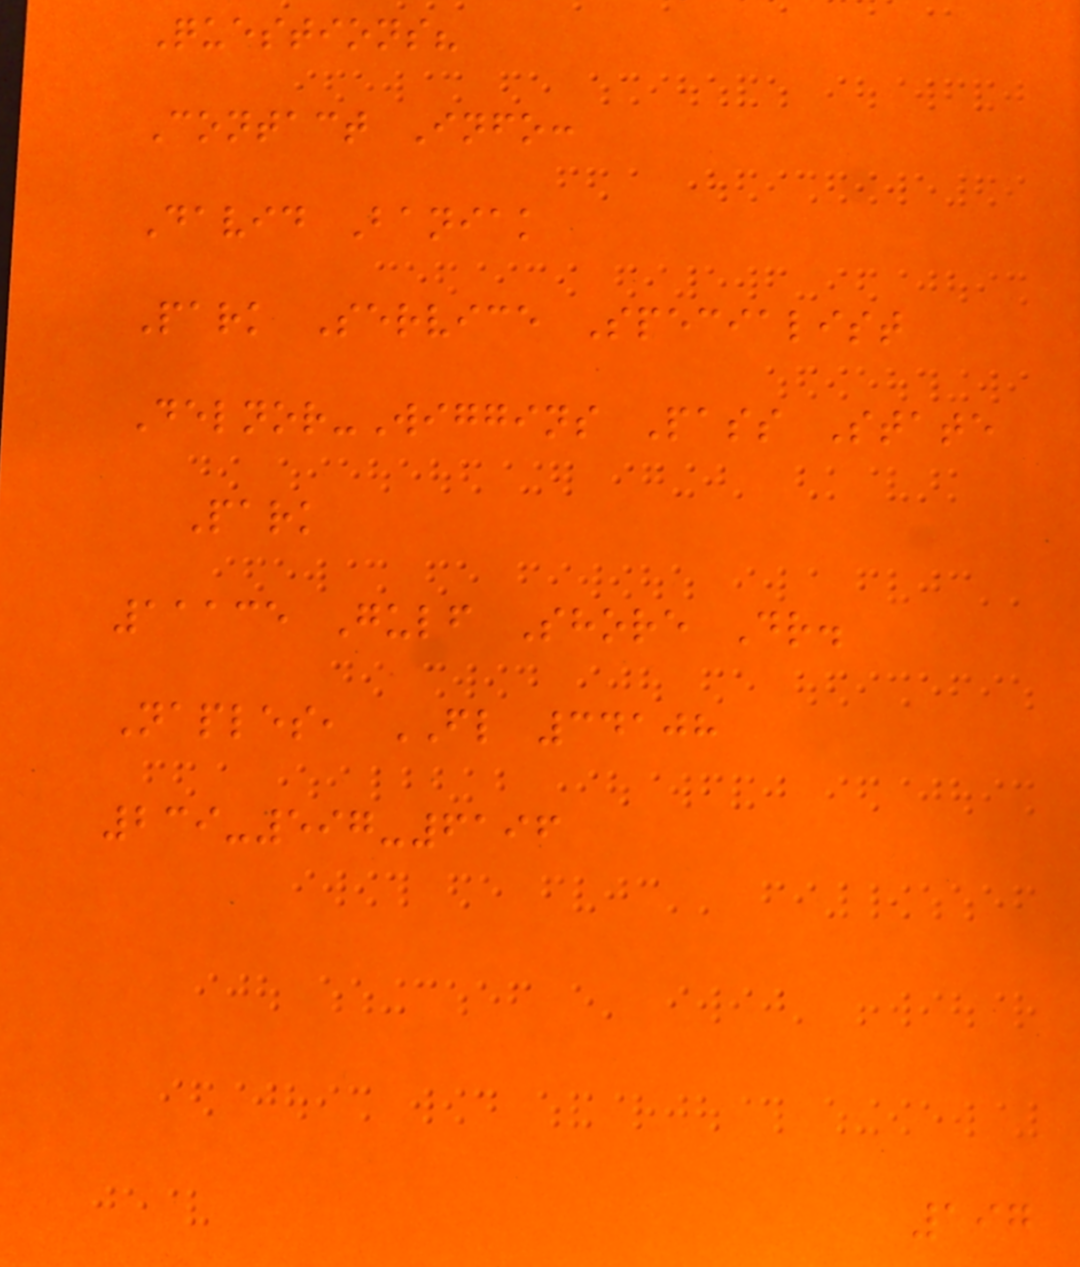Questions?
Contact Info:
David Baniak
Park Service Specialist
Delnor-Wiggins Pass State
Park
11135 Gulf Shore Dr.
Naples, FL 34108
239-597-6196
197
